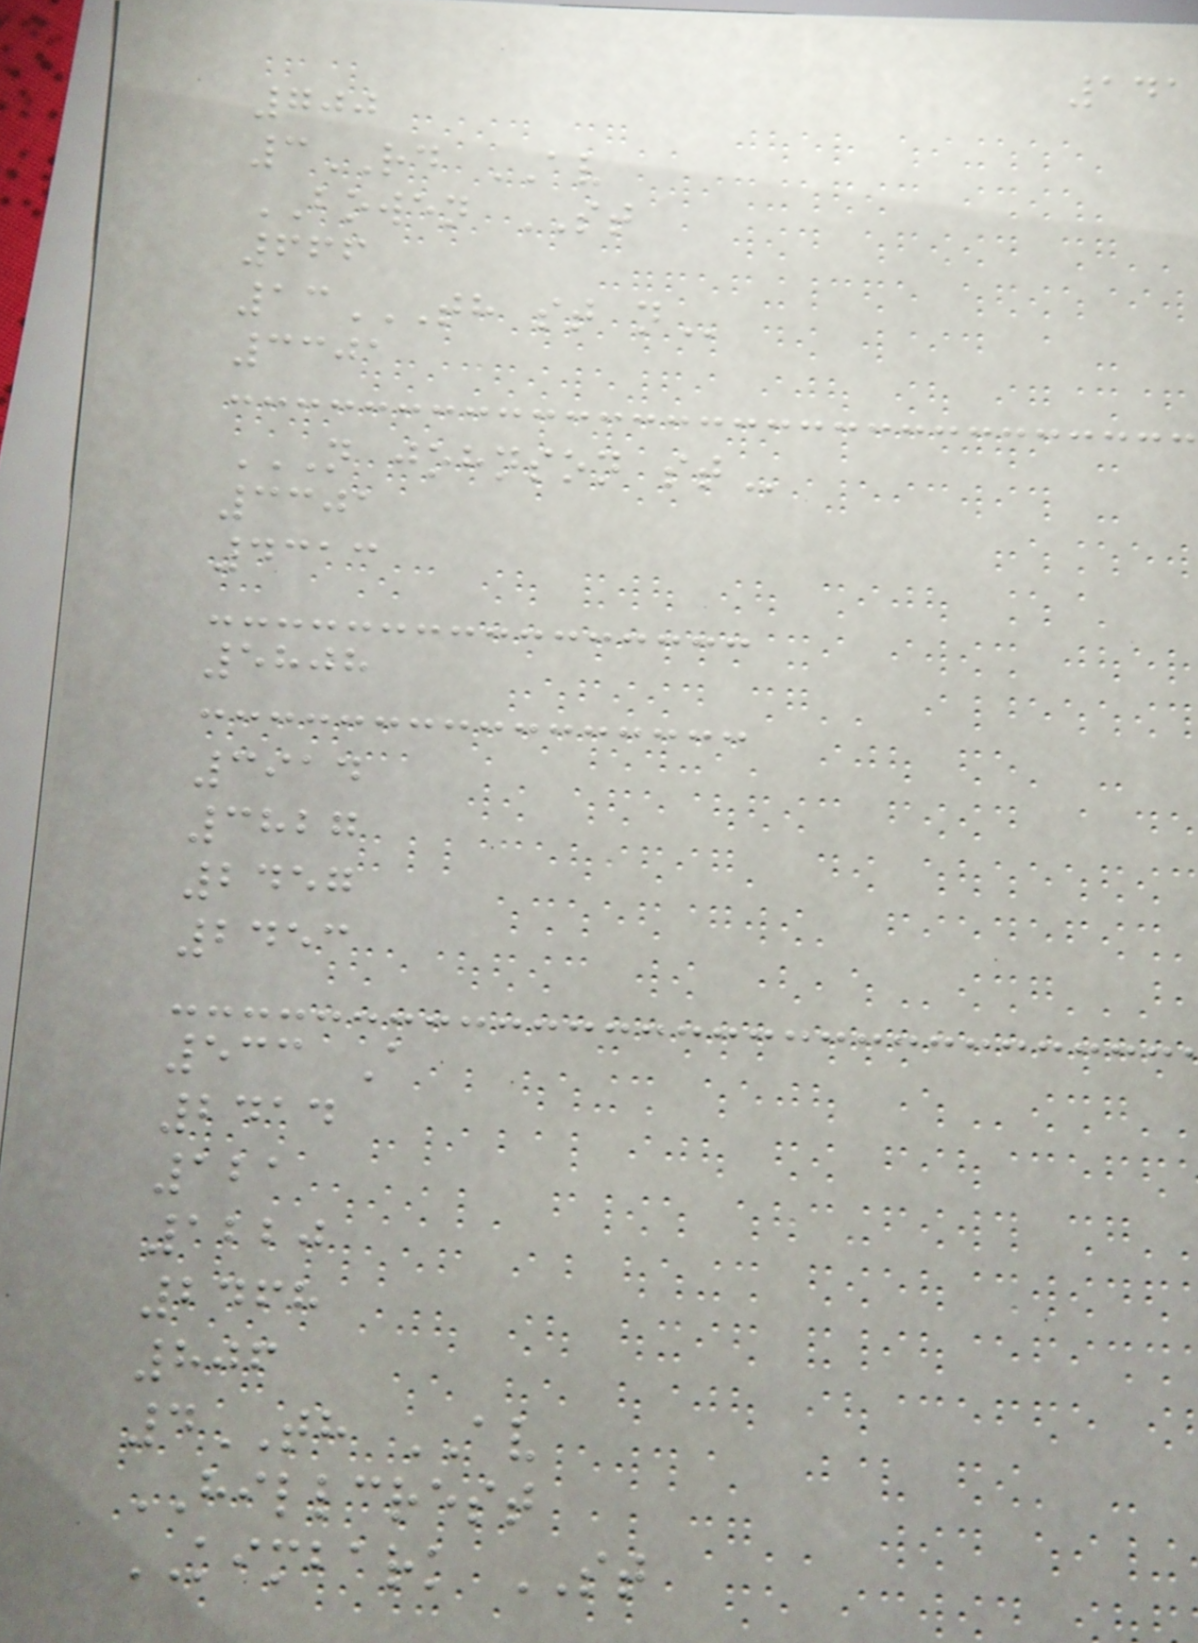141
700
3RD AV
BOWEN ST
666
13TH ST N
3301
N JOHNSON ST
3301
4313
5808
3914
3827
2457
2453
533 A
2414
121
1220
2468
806
4TH AV
HILLCREST
KIMBARK ST
